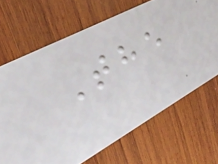The
